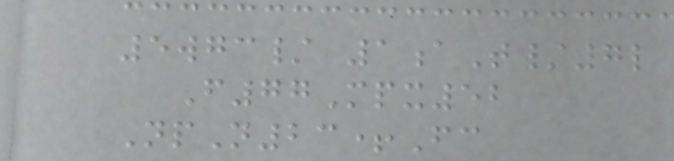5wgc/ 1aT/7l
F77Mpx52
NpN23+Fc
